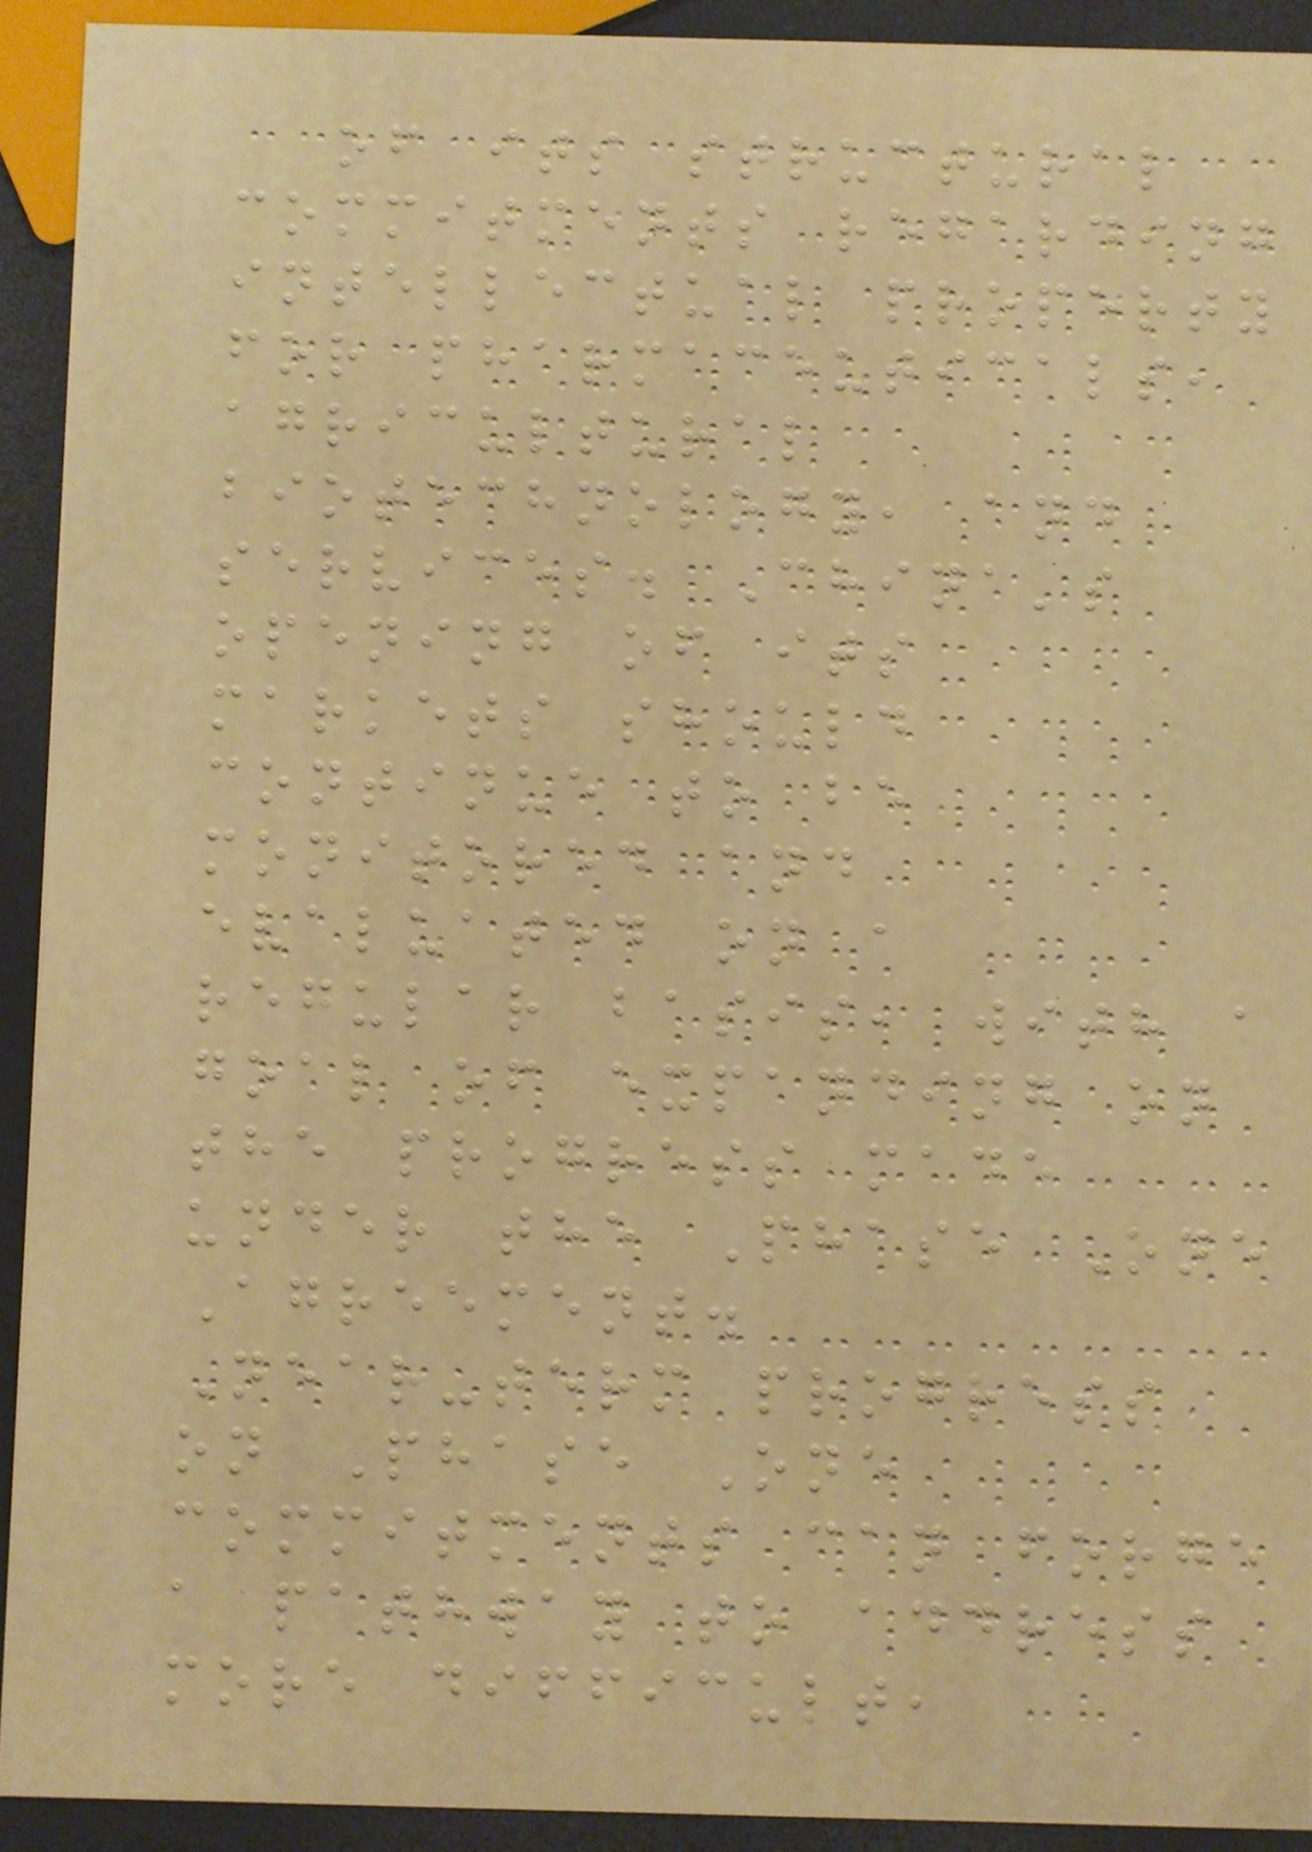of its structural
commitments regarding
intellectual property
for pharmaceuticals,
agricultural
biotechnology, and
services. China's
opening of its
markets should
continue to be
monitored and
evaluated on a
regular basis, with a
goal of expanding on
the progress made
under the Phase One
Agreement.
Near-term progress
on Phase One
commitments can forge
a pathway to address
more difficult,
